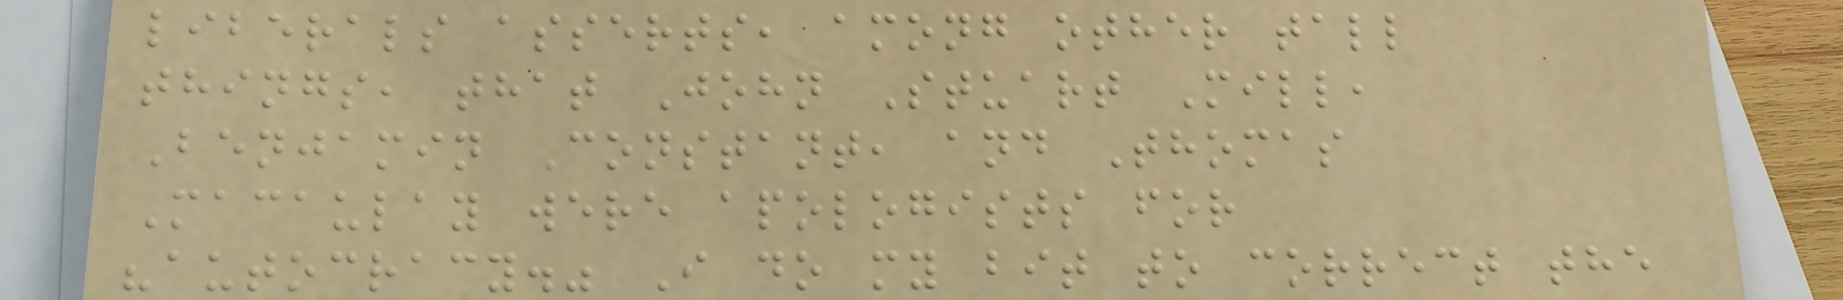liberals asserts, among other tall
things, that John Stuart Mill,
Benjamin Constant, and Thomas
Macaulay were apologists for
"autocracy." I do my bit to correct the
